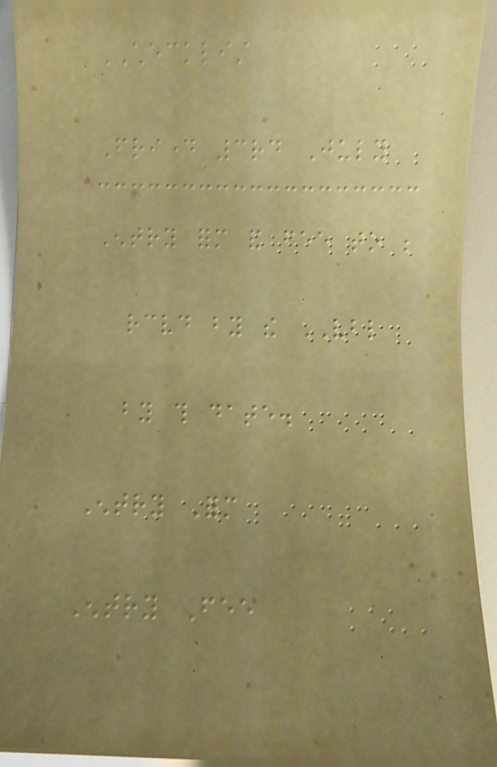CHECKLIST
Friday 3rd July
Entry form and fee to be
received by the VBL
by this date.
Entry Form
Entry Fee
